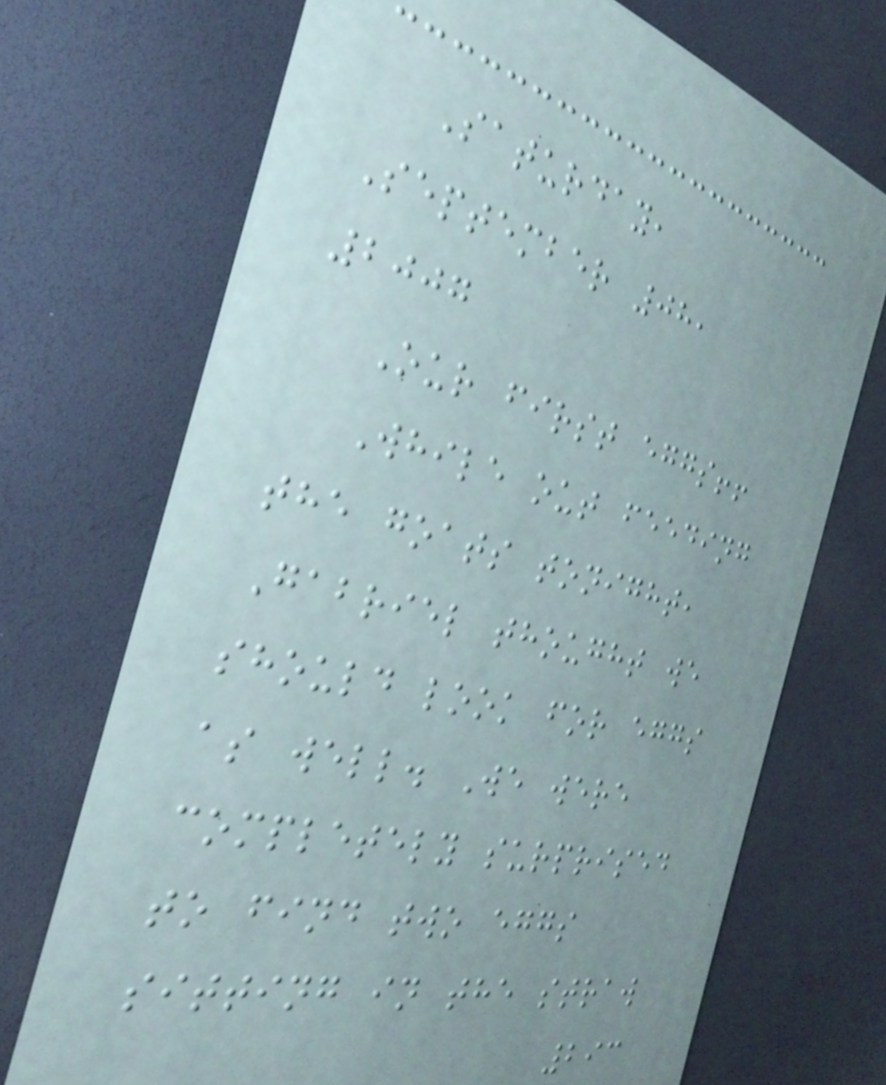Saturday,
September 08,
2007
Our first eggs!!
While out feeding
the goats tonight,
Gabriel thought we
should look for eggs
as well. We were
completely surprised
to find two eggs
sitting in the straw
293
